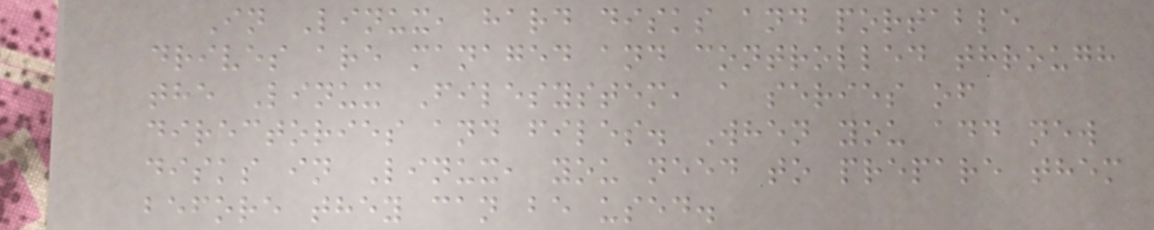In Linux, hard disks and portable
drives are managed and controlled through
the Linux Filesystem, a series of
directories and files. When you add new
disks in Linux, you need to prepare them
before they can be used.
